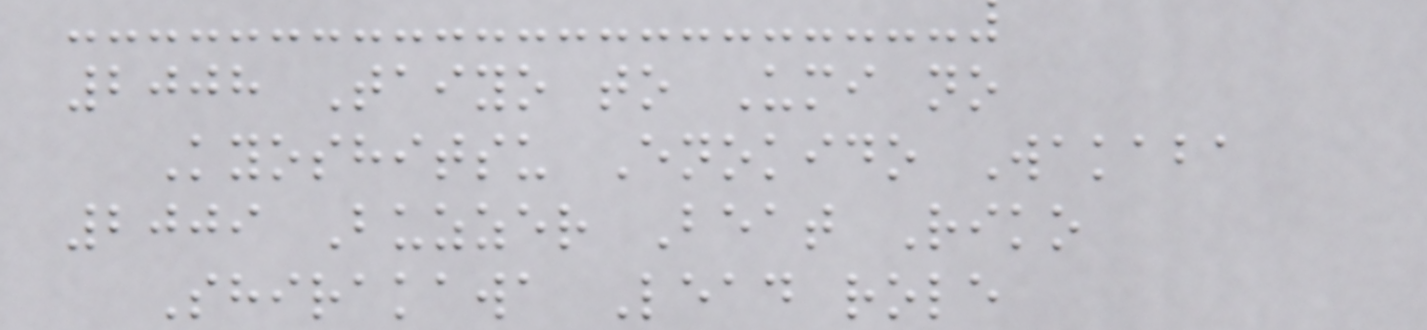2008 Taiyo to Umi no
Kyoshitsu Enokido Wakaba
2009 Buzzer Beat Riko
Shirakawa Lead role
